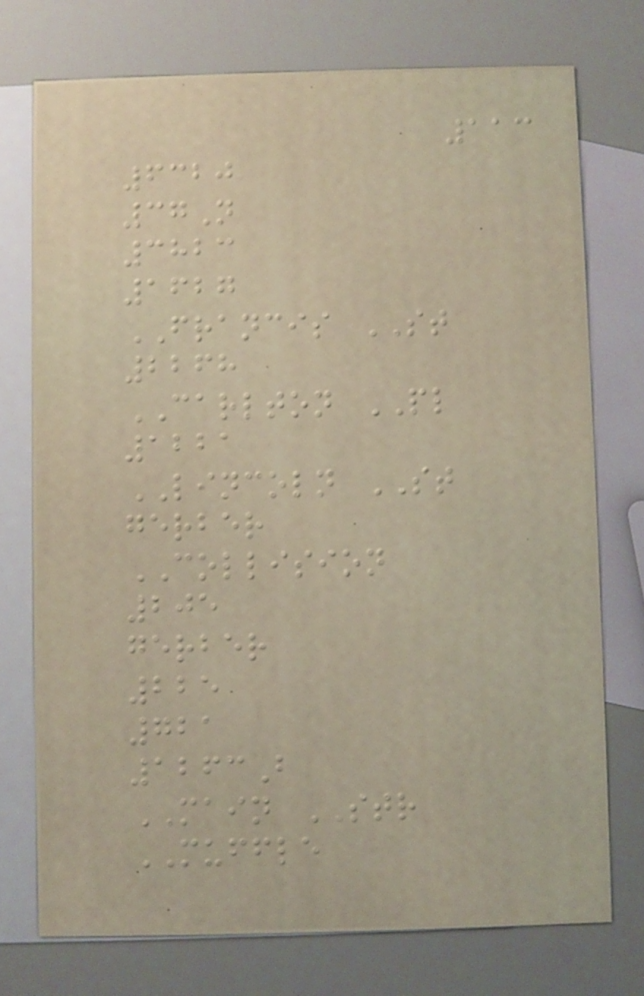113
6320
37N
3823
1627
FRANCIS ST
2268
CARLTON PL
1221
LINCOLN ST
gerber
COLLISION
205
gerber
225
721
1263B
MAIN STR
MUFFLE
